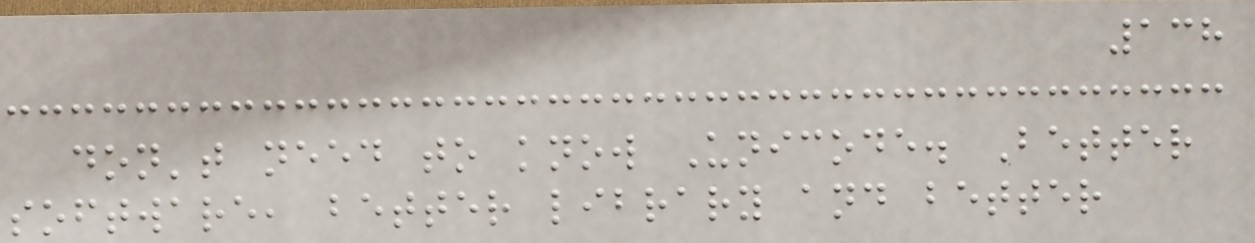138
don't need to know Unicode. Better
software, better library and better
